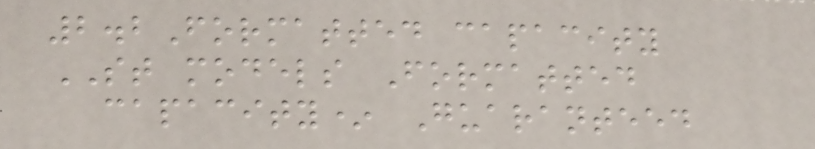2.2Formatted capacity
ST models Formatted
capacity* Guaranteed
